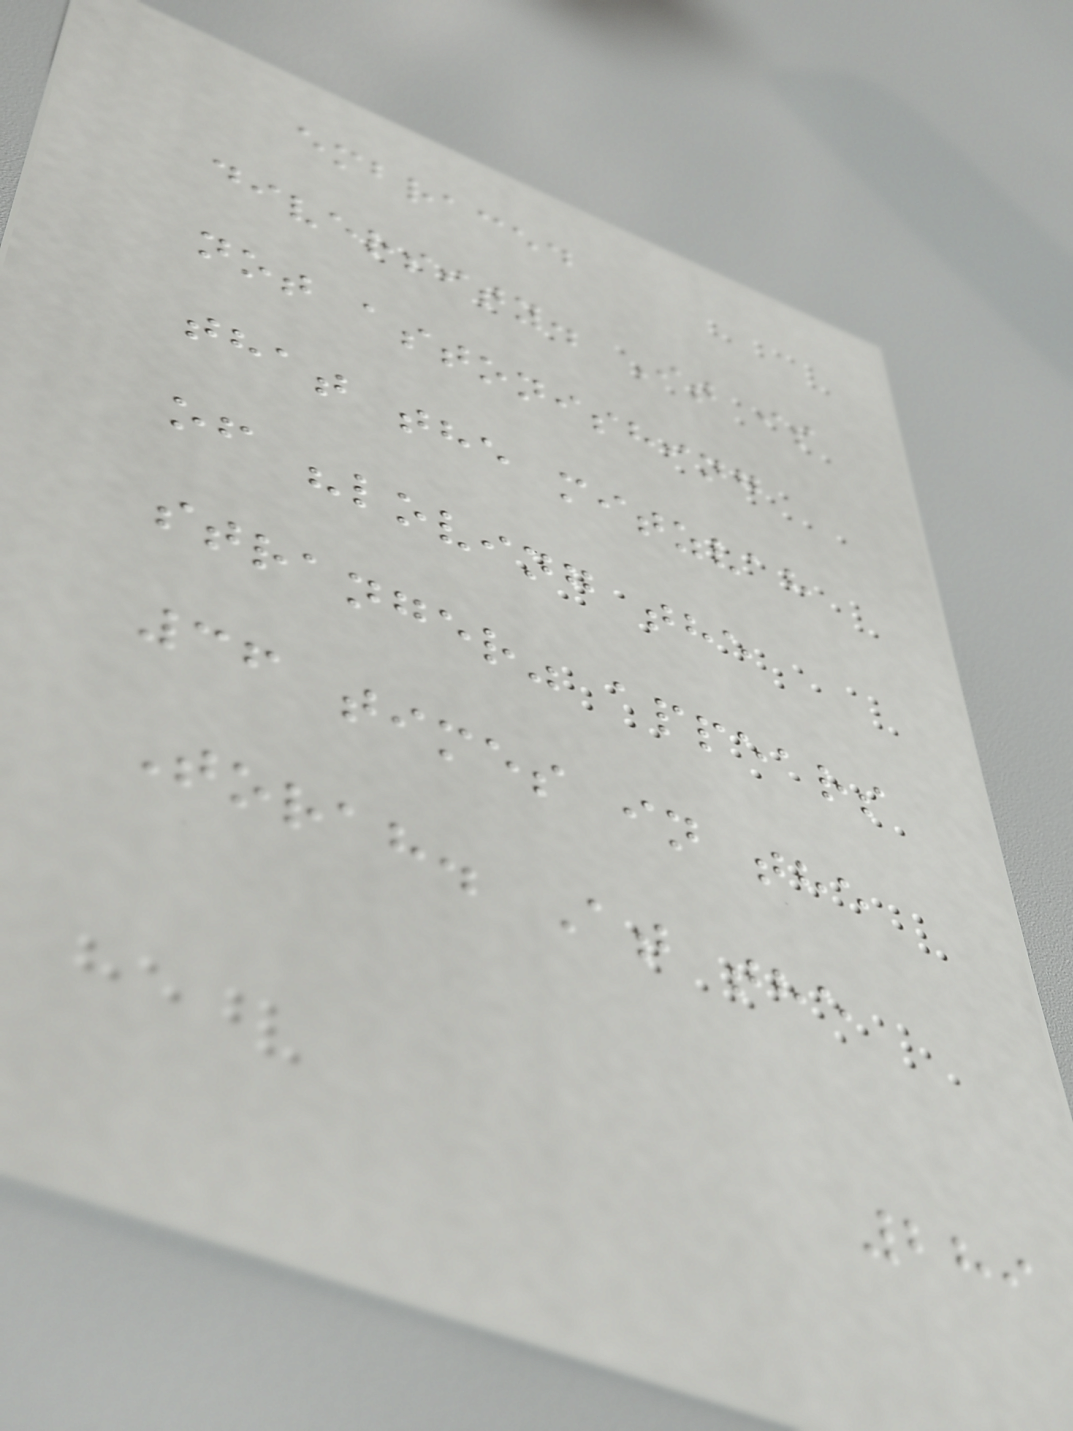embraced
diversity. It is
not astonishing
that the mitzvah
of "loving the
stranger" appears
36 times in the
Torah. At the
289
